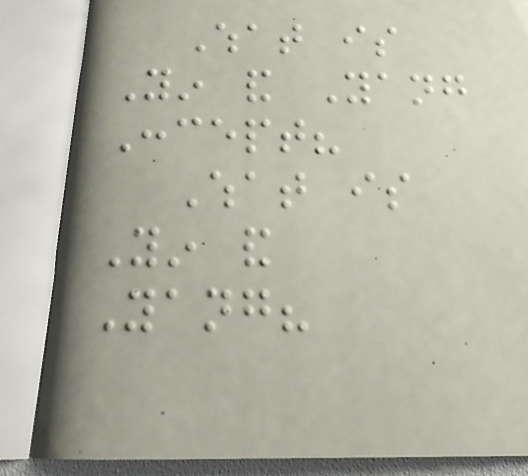What is
Yin and Yang
Concept?
What is
Yin and
Yang?
